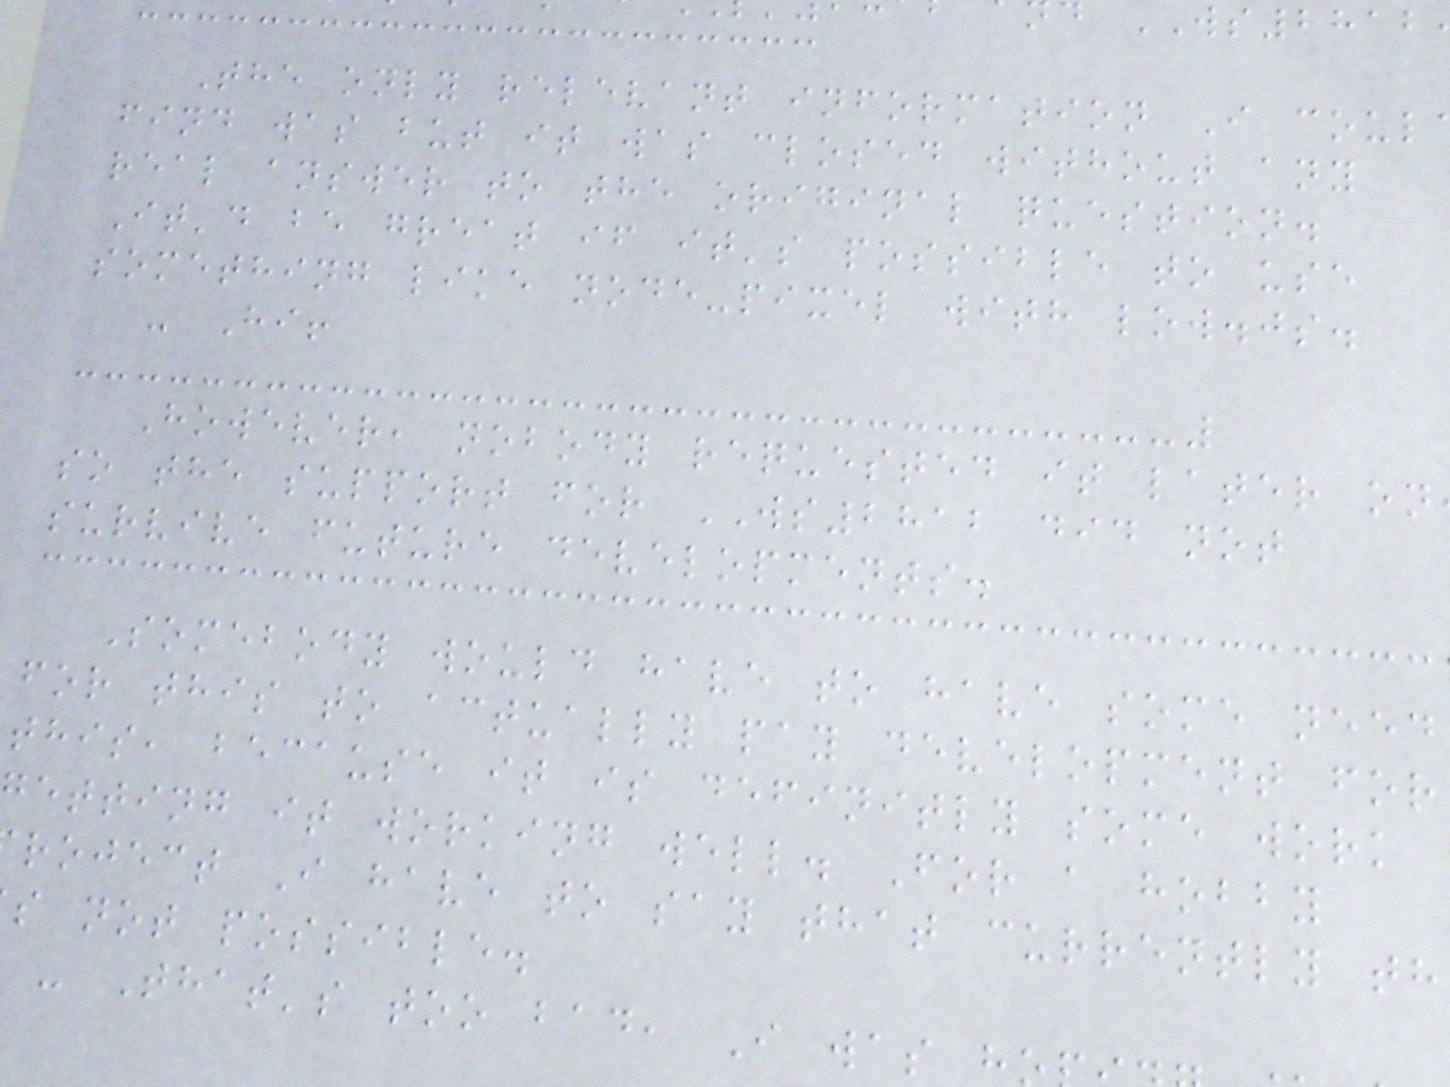The only relevant information I coul
find was but it was closed without any
real answer to the original question.
It'd be great if it's possible to use
something like node-pixel with low.js.
- Hi!
However, nobody requested it later on
so the support for WS2812 did not
survive future developments.
Somebody would have to have some need
for this to actually pay development for
this, because it is definitly some work
etting it working well. For a hobby
roject I have to say that currently th
s not possible.
- That's too bad, I was h
